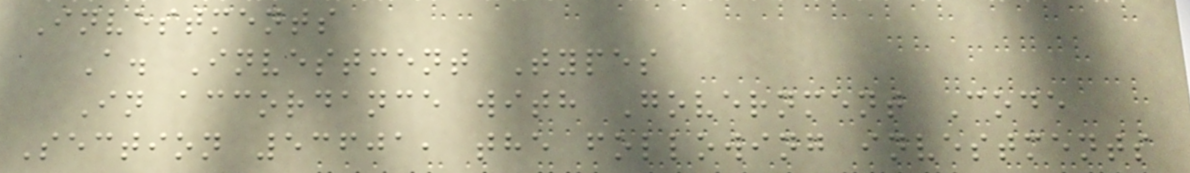Investments
A. Investment Types
In accordance with Government Code
Section 53601, the following investments
